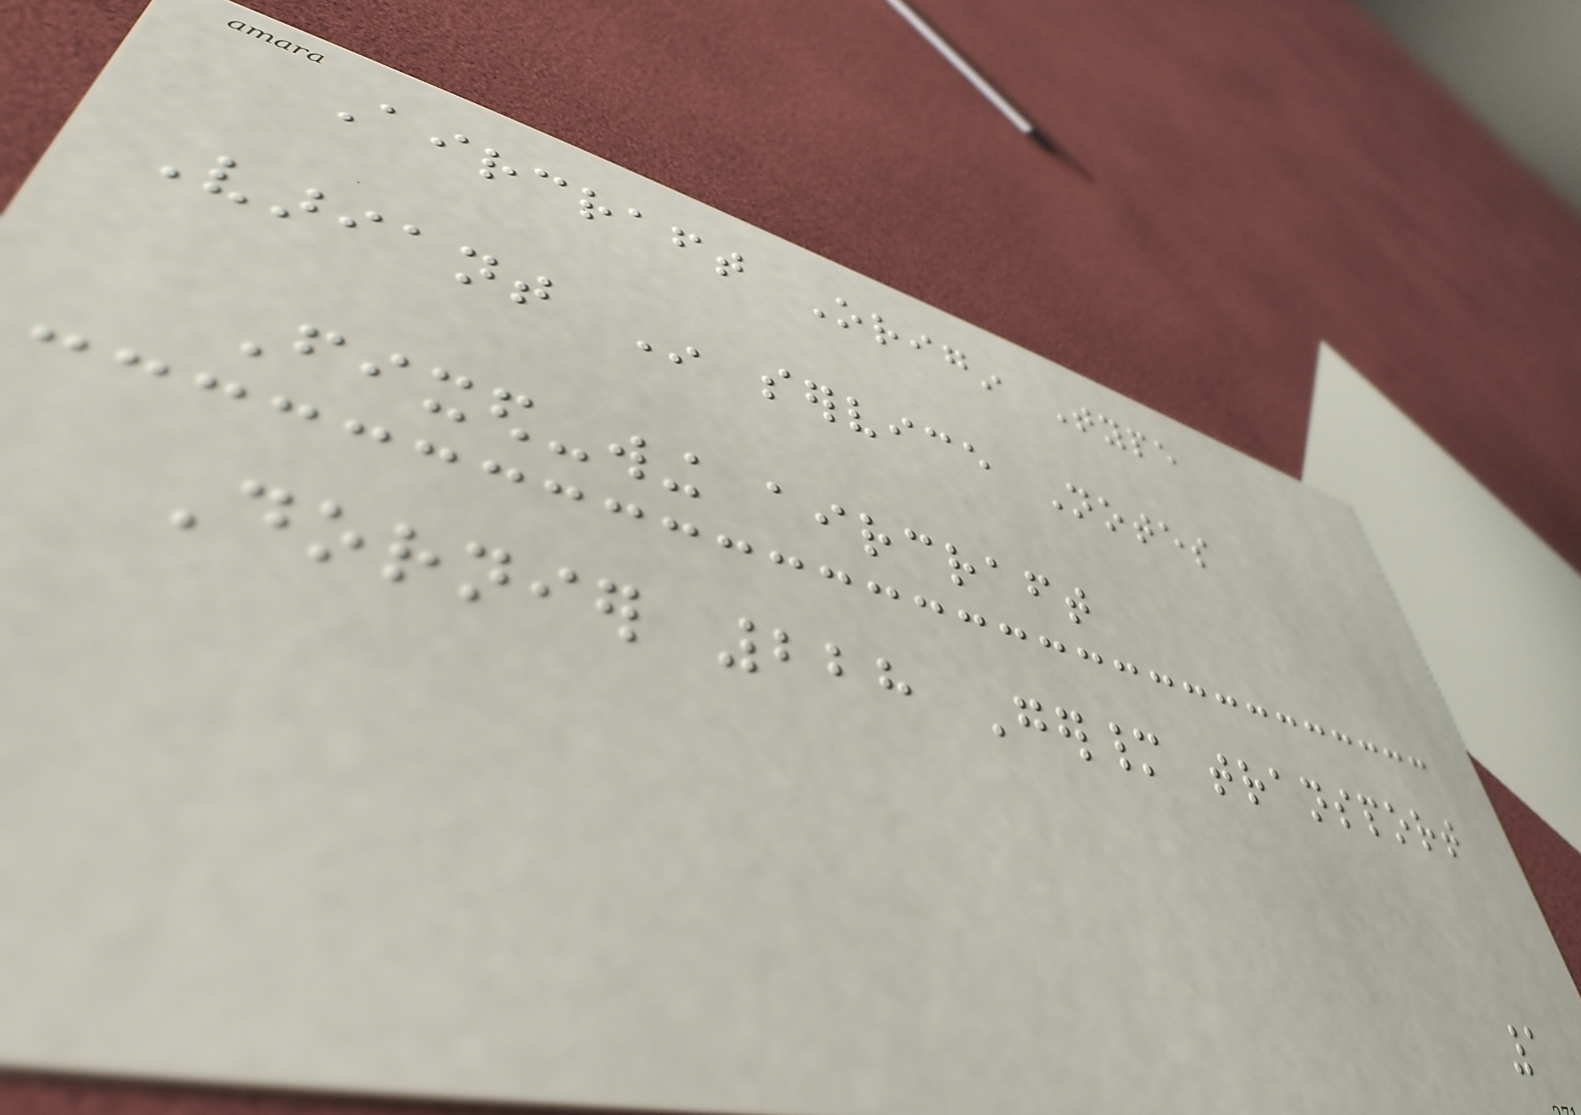Aircraft Origin Type
Variant In service Notes
Fixed-wing aircraft
Dornier 228 Germany transport
1
